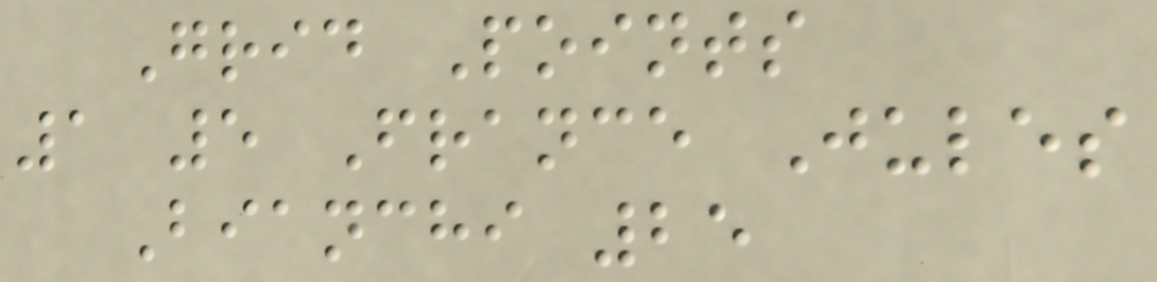Grid Points
1 5 France Jules
Bianchi 25
